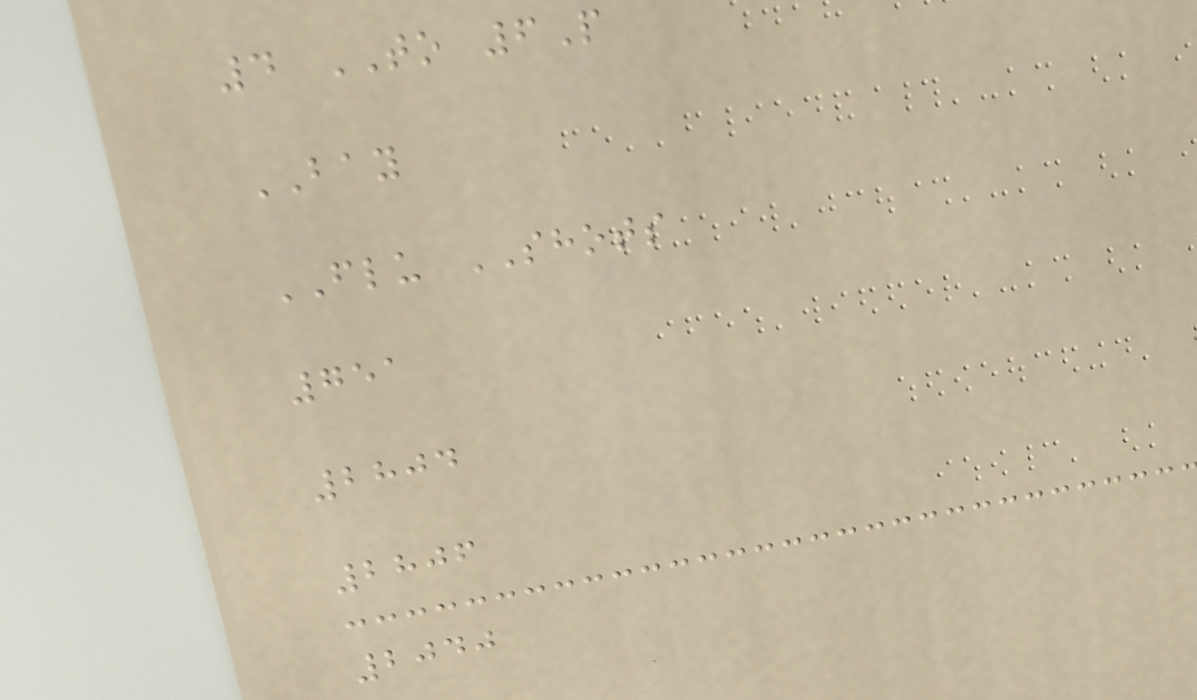4 TO 6P
BAY
FLU SHOTS
751
2804
2806
2040
